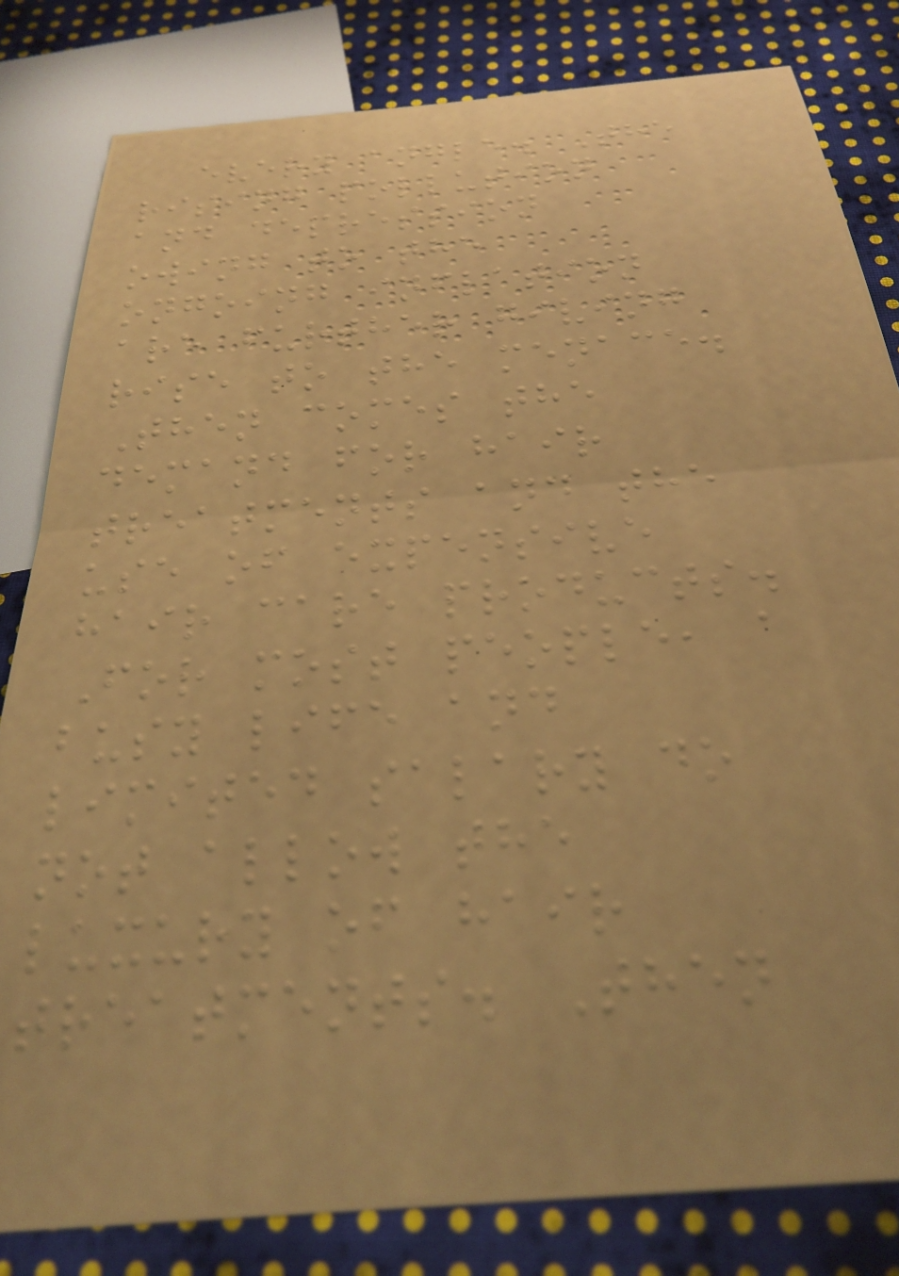every angle. The
rising pollution
and depression
owing to the
ongoing inflation
are further giving
rise to the menace.
Then comes the
demand for hair
treatments and the
use of expensive
hair care products.
For most people, a
busy life and
limited salary do
not allow the
luxury of hair
treatments. Then
